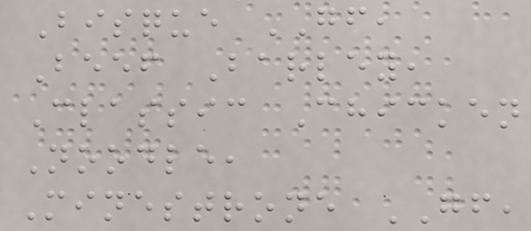Bisque GF,
Beef Barley,
Classic Chicken
Noodle,
Minestrone GF,
